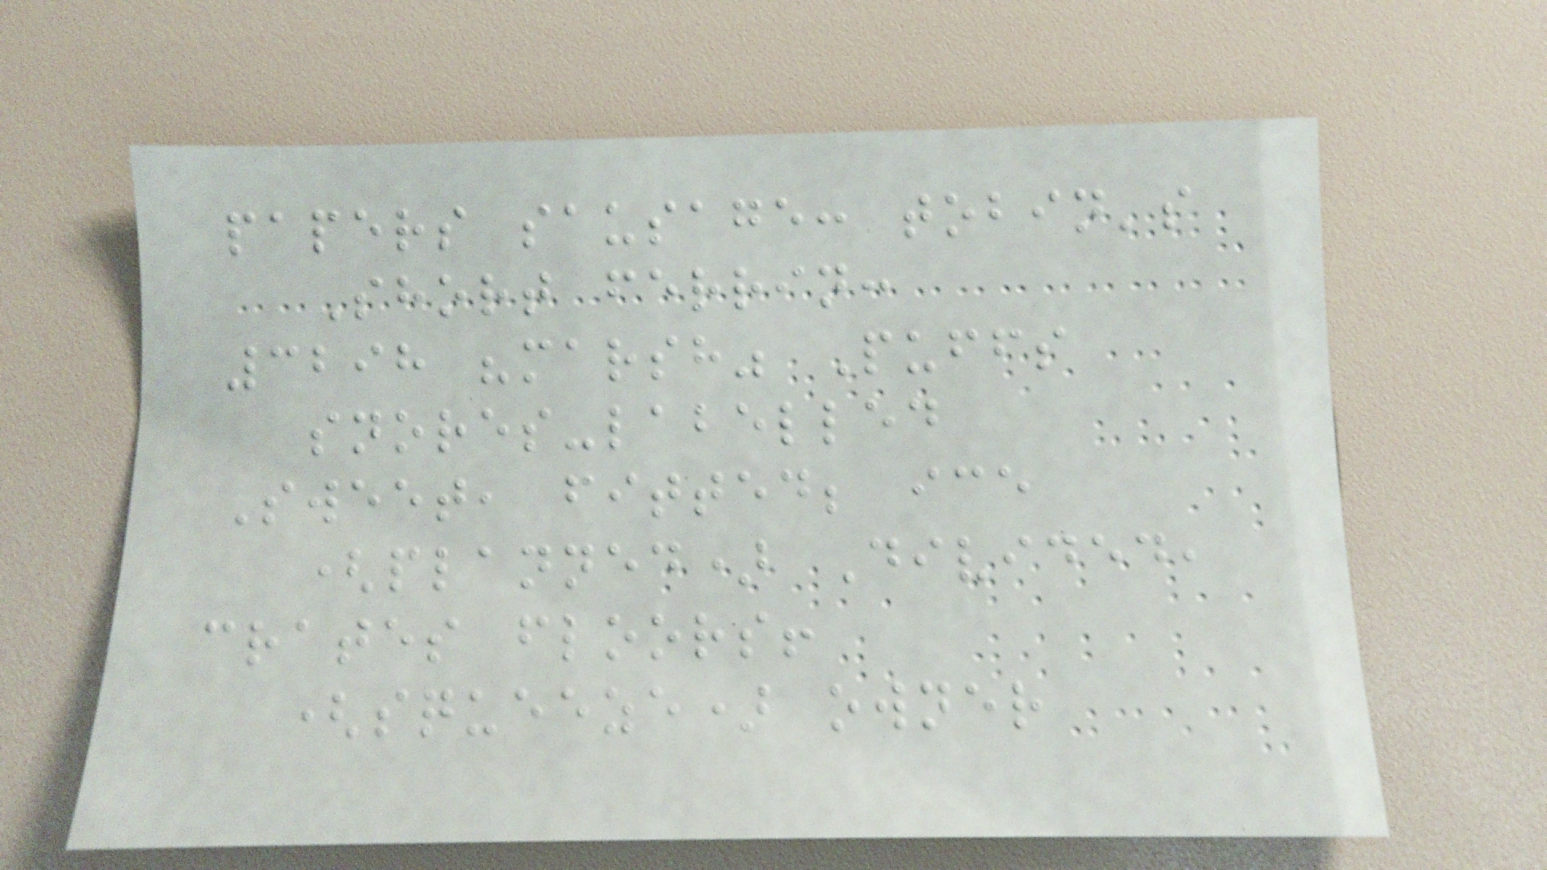papers sausage: tobin's
Short ferrin:
3298 "marsh" Puffs
snores-labelled
Sweet, fitted; ice
(planned) Divided,
crates floors!
(squeeze) owner
